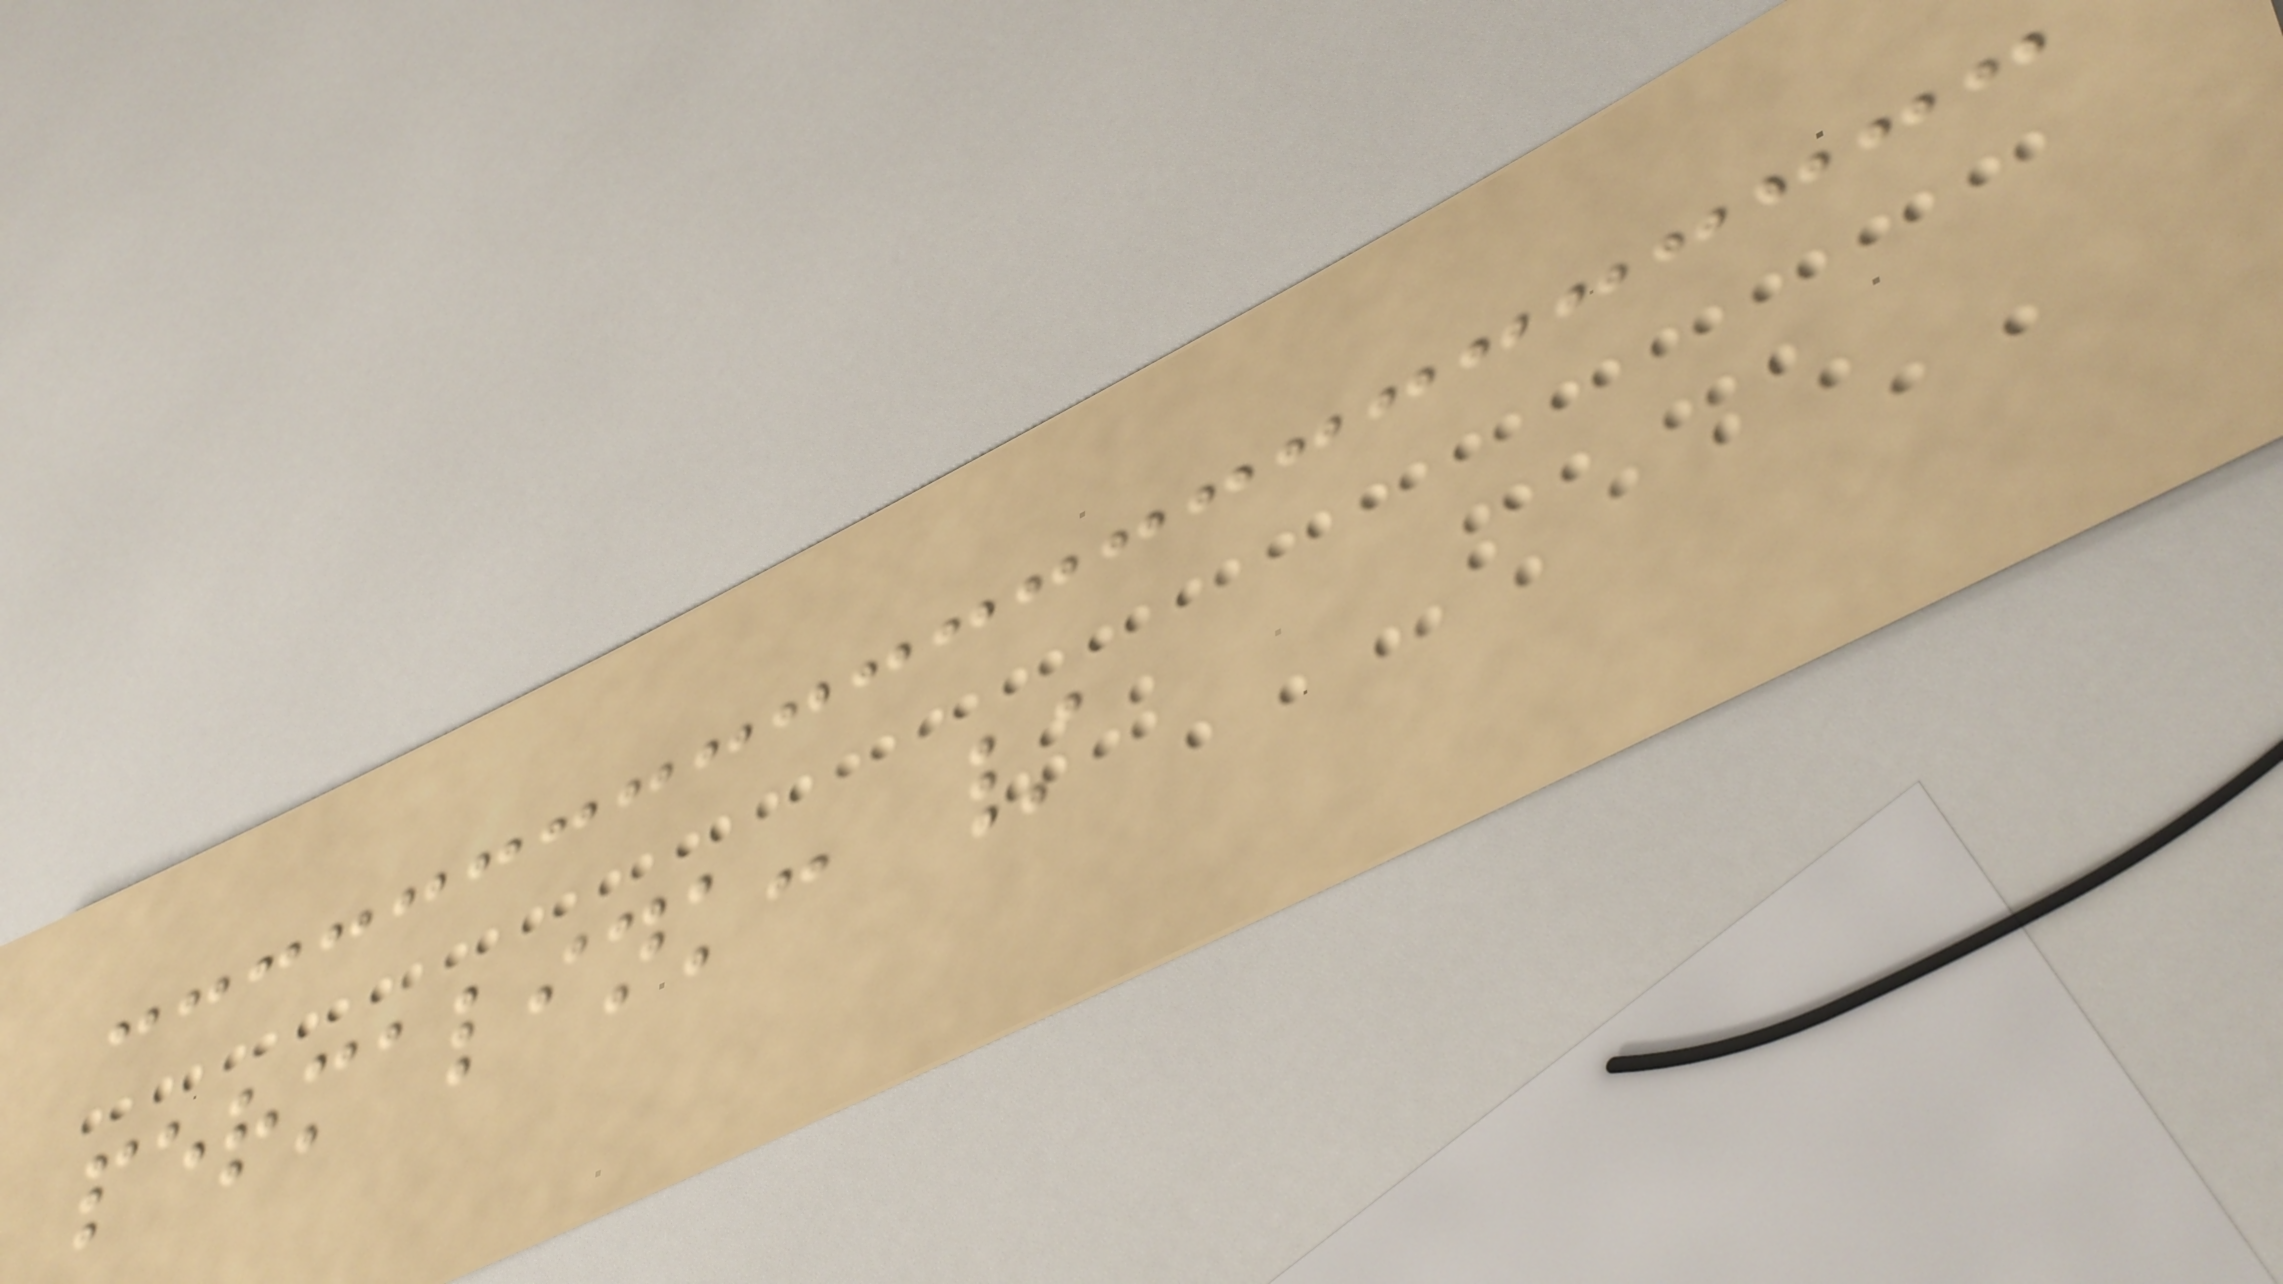permalink: /
